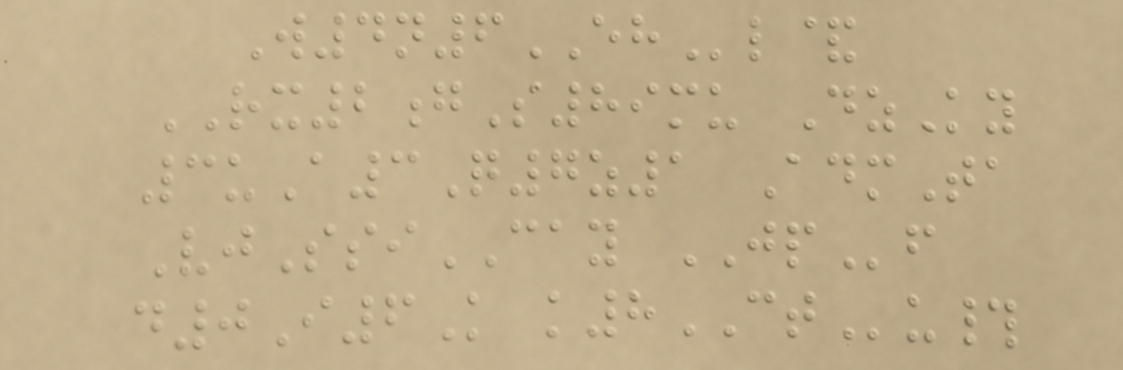W4n6EHl&
RX2gS89mu DzKy
3uA3Q7z1 AdmTa
VjSsiCAY JPf
d0I6K k8CTu#
